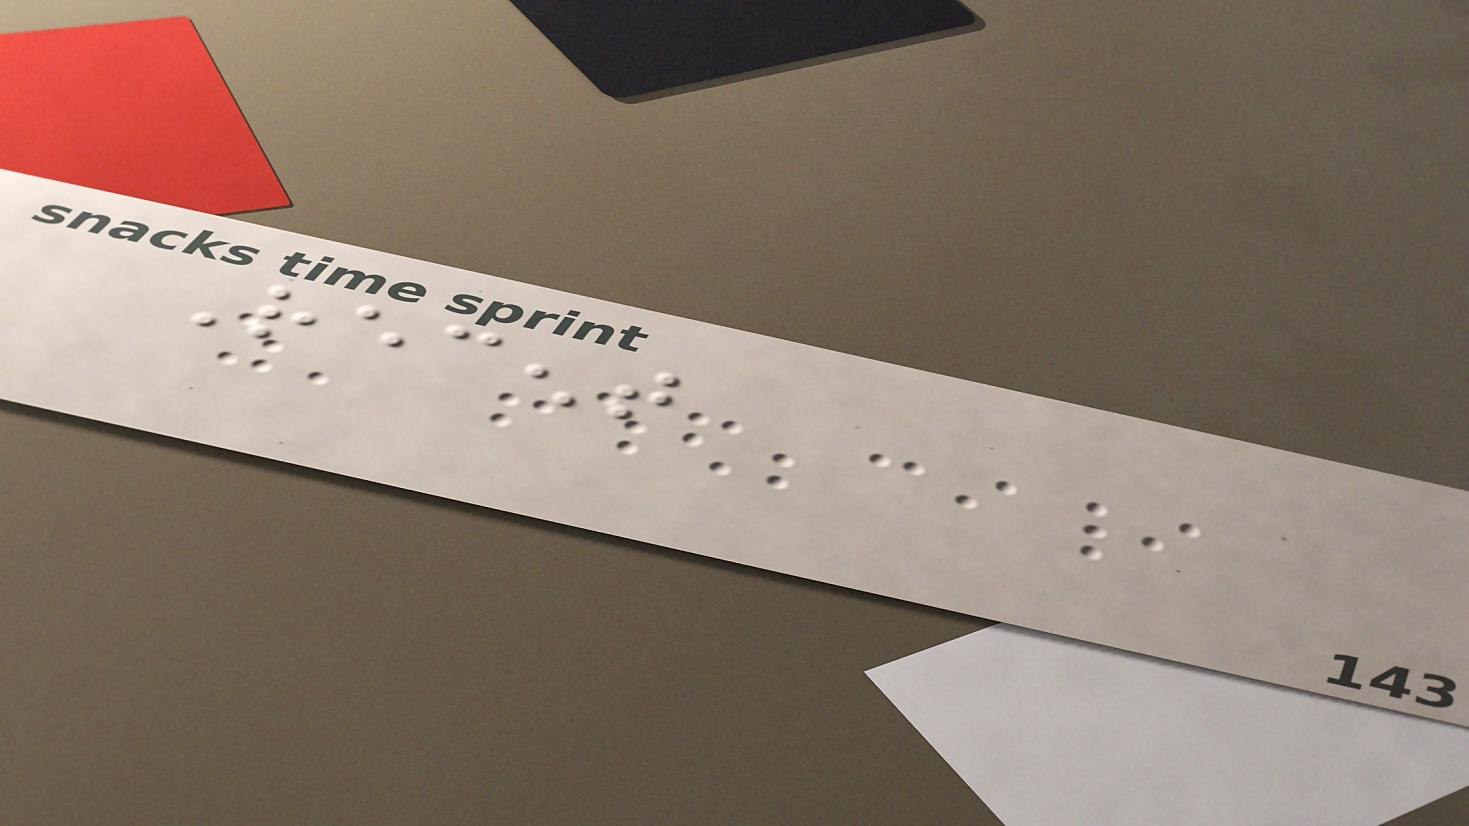Recent
